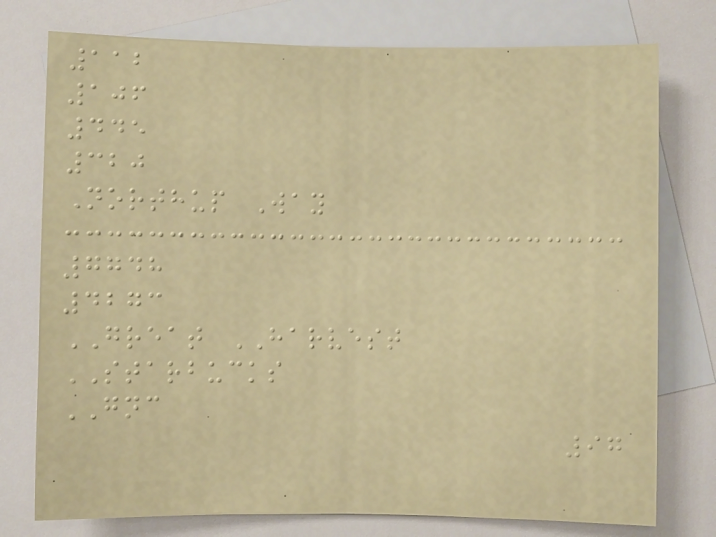112
106
445
320
Northup Way
7748
4273
GREAT HARVEST
STARBUCKS
GNC
97
